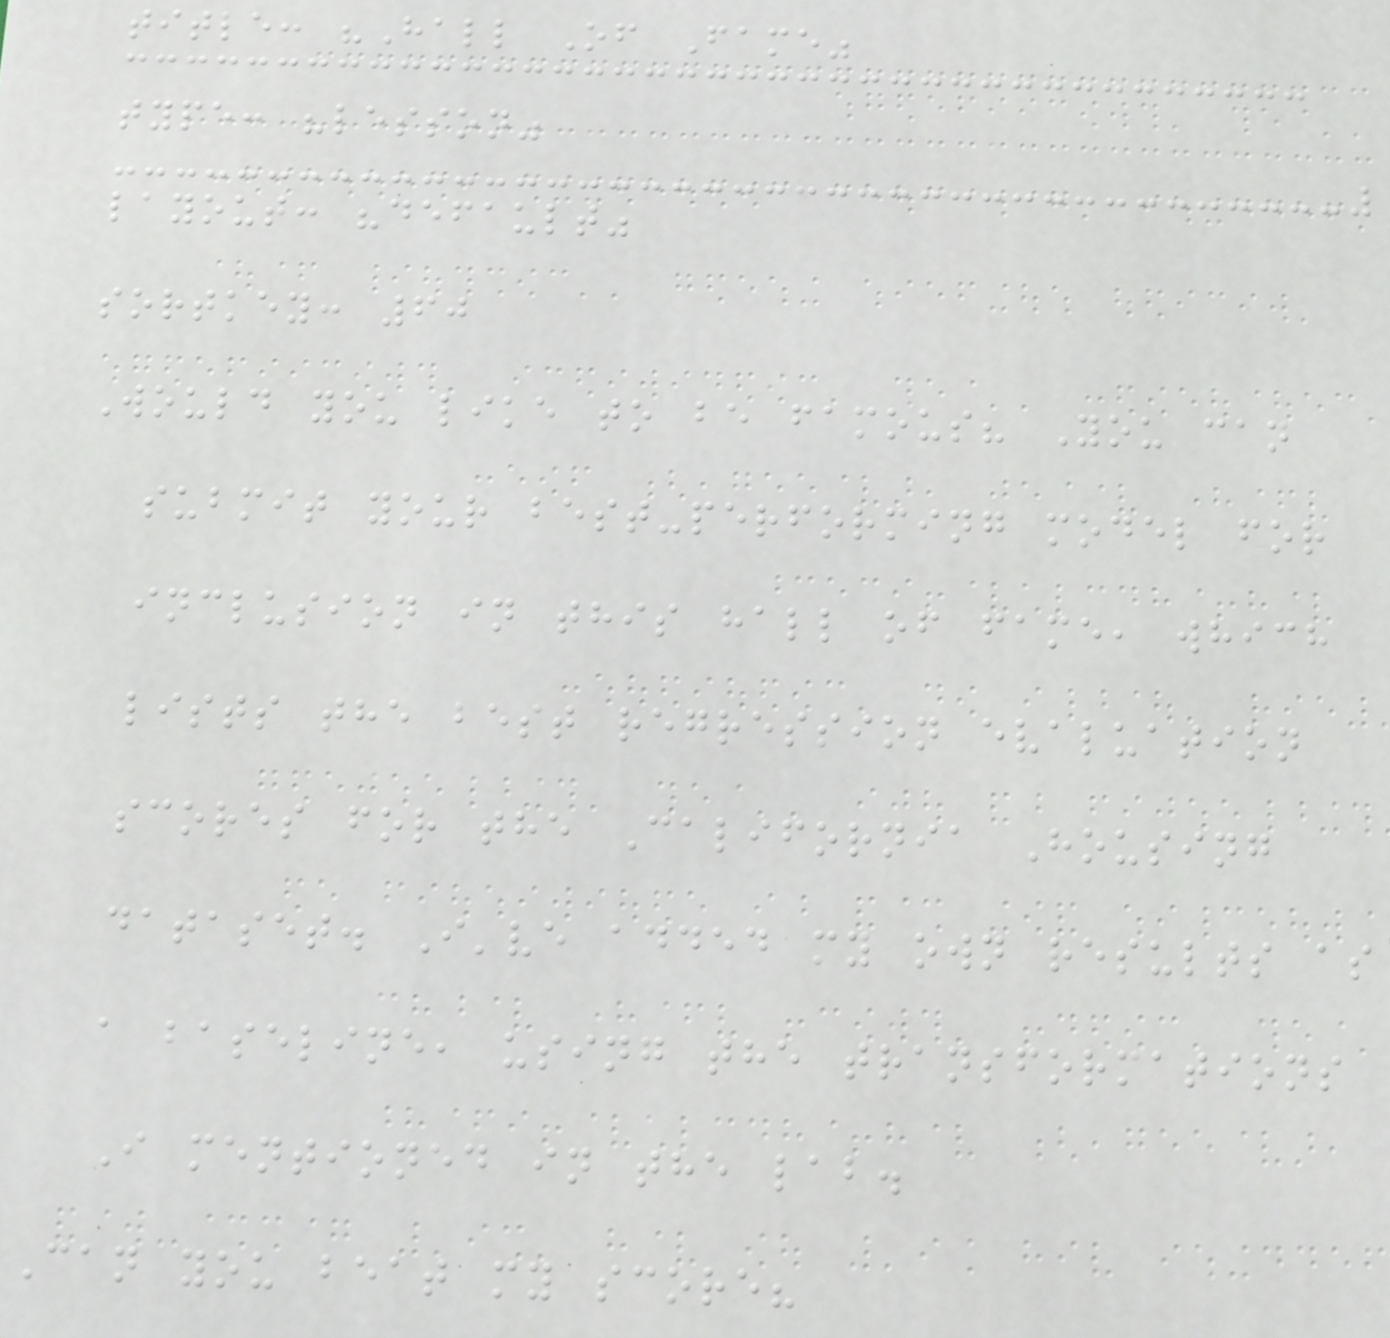title: "Hall Of Fame"
type: "lesson"
layout: "default"
sortkey: 60
Would you like to be famous? You can
submit your best-performing model for
inclusion in this hall of fame, which
lists the best regression evaluation
scores for the California Housing
dataset. I've added my own results as
a baseline, using the transformations
I mentioned in the lab.
Can you beat my score?
